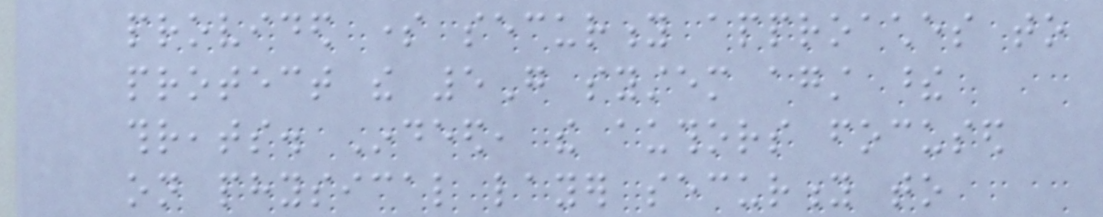provided some security approaches to
protect the 5G system against these
threats. Indeed, the authors focused
on physical layer security to
